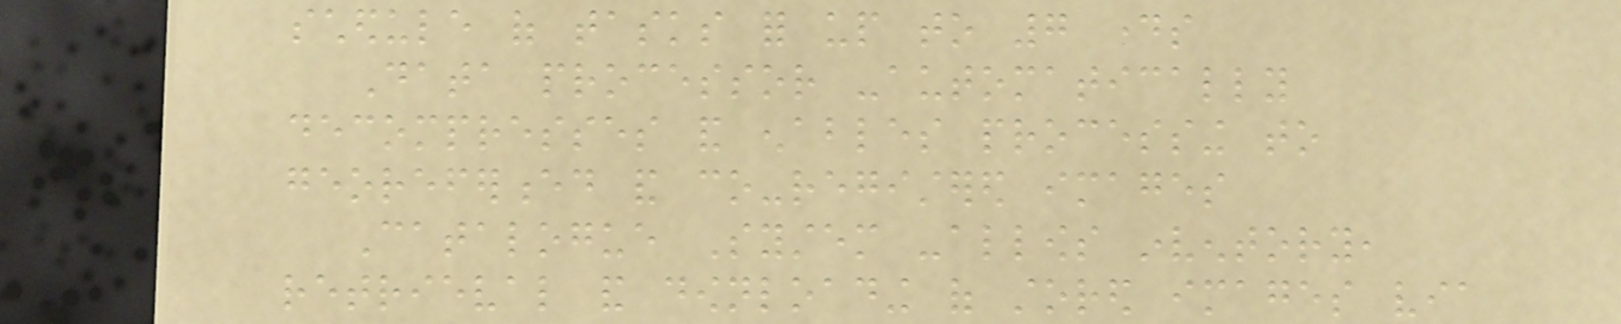schedule of tasks for up to 7 days
Data processor -automatically
decompresses and enables processing to
georeferenced and co-registered images
Catalogue System -allows inventory,
retrieval and downloading of stored images via
